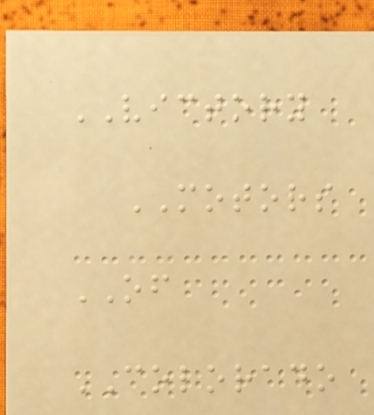VICTORY
MOTORS
OF
COLORADO
